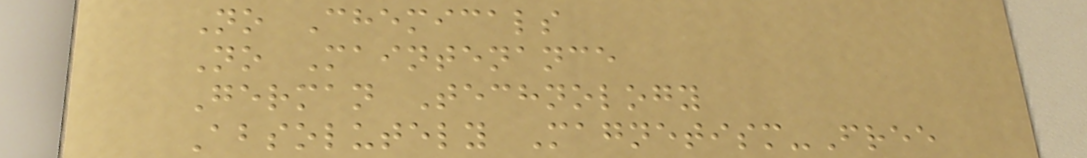No Chemicals
No Maintenance
German Technology
Absolutely Magnetism-Free
